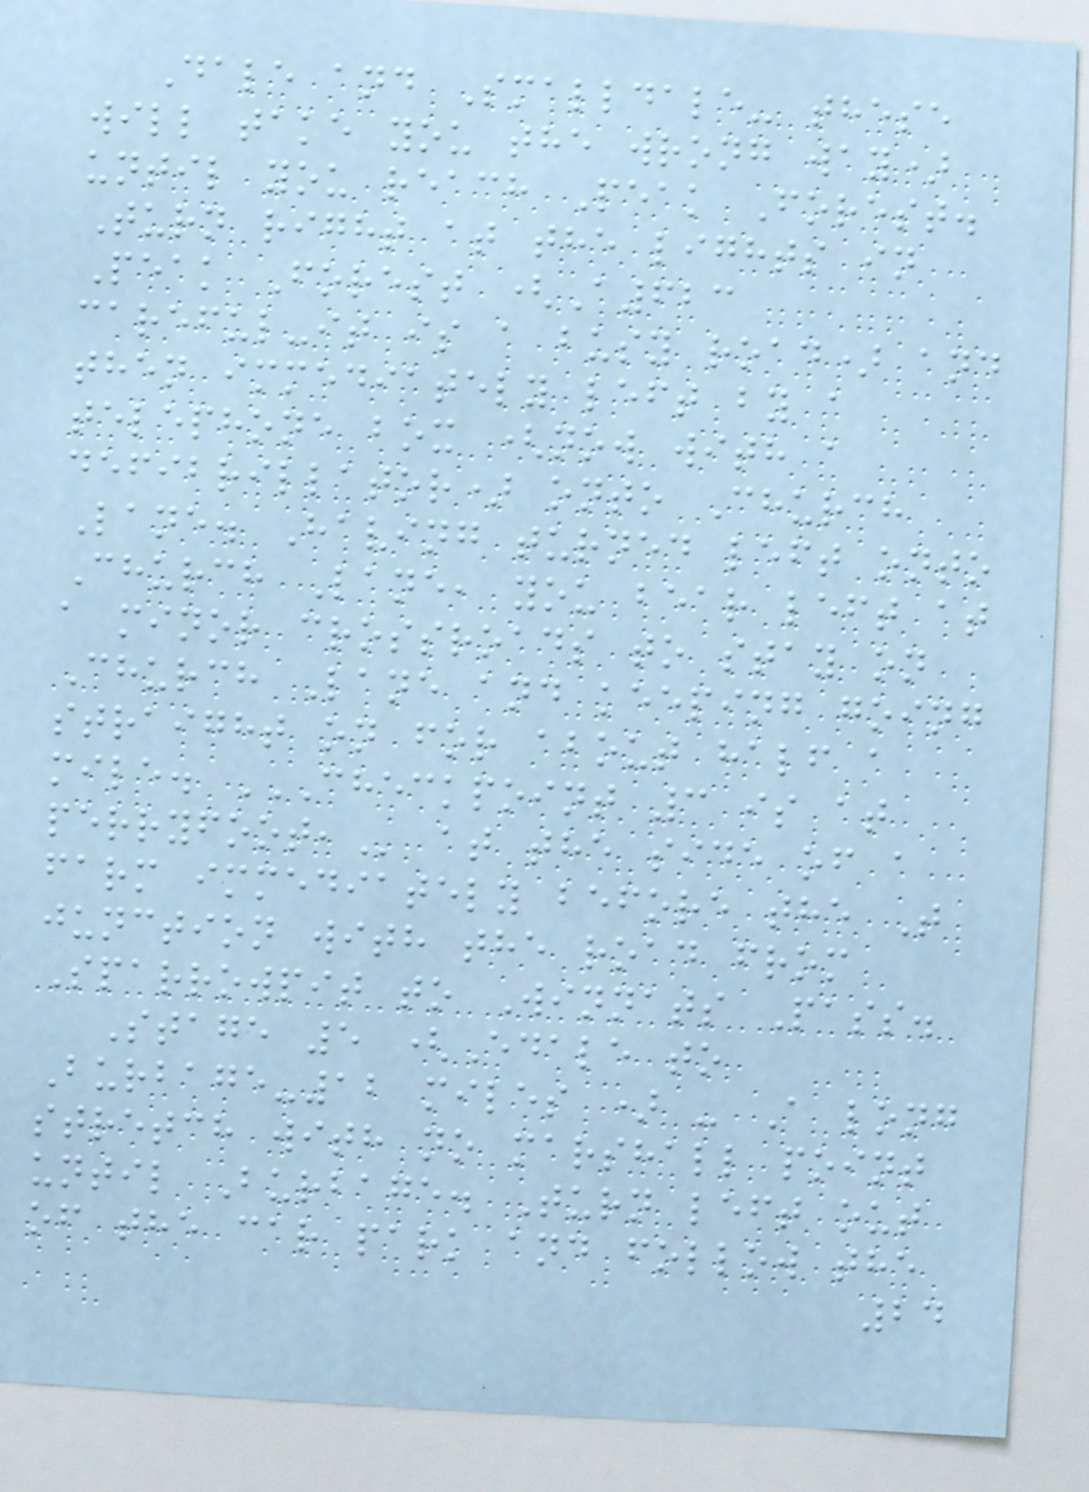Dale and Smalldale- these
will take you the wrong way)
until you reach Peak Forest.
Turn right at the lights in
Peak Forest (A623
careful-it is a busy road) and
then immediately left by a
telephone box (now with a
defibrillator) onto Church
Lane. Having turned left onto
Church Lane, you bear left at
a minor crossroads to stay on
Church Lane and keeping going
straight on for about half a
mile. CHECKPOINT 3 IS AT
PERRYFOOT, at the side of a
farm immediately before the T
junction with the road from
Sparrowpit to Winnats Pass.
Stage 5 (Edale to
Burbage-12 miles ) - A long
stretch with no marshall point
until Burbage. Turn left out
of the car park and follow the
24
